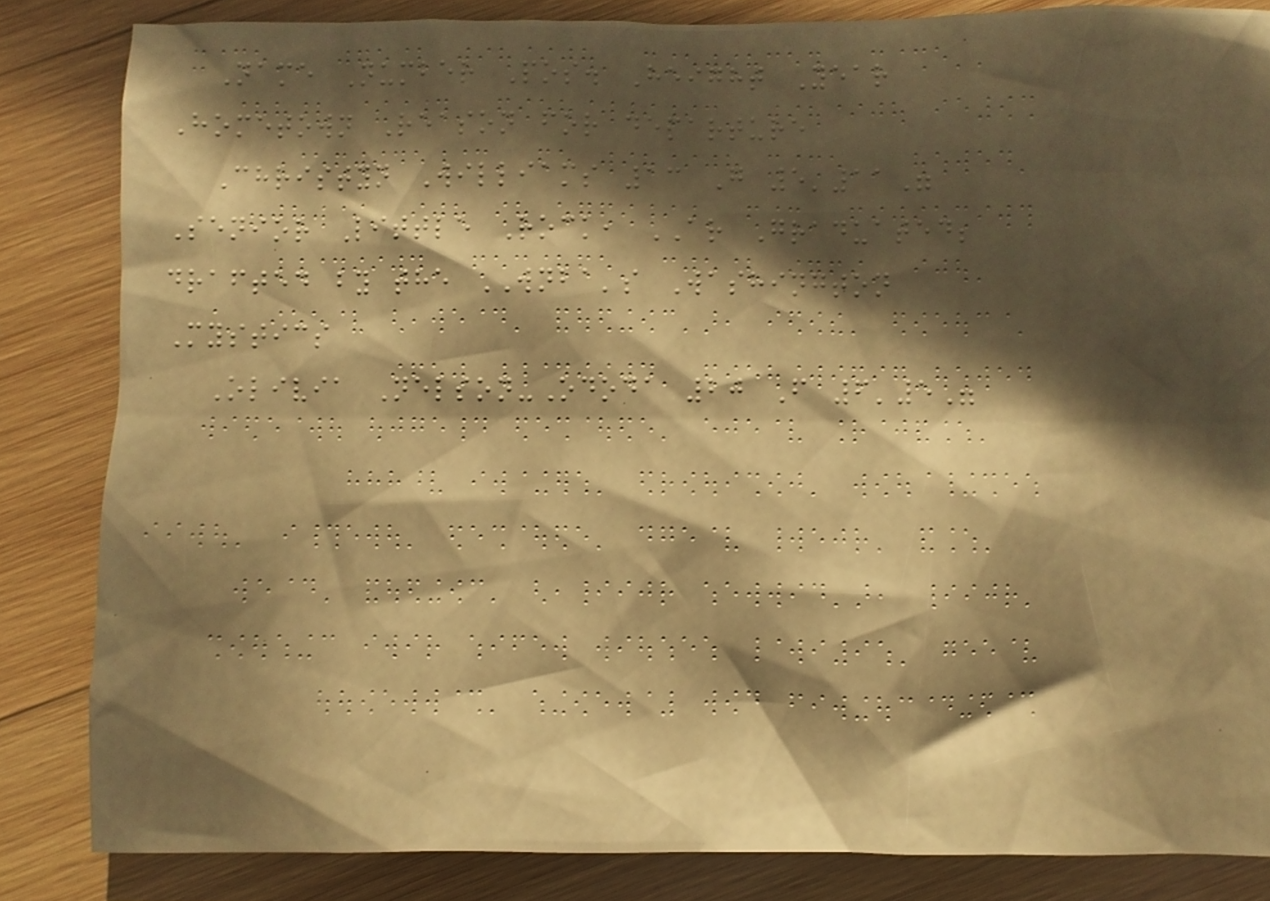Name Number Pos. Height Year
Hometown Reason for departure
Christyn Williams 13 G 5'11"
Senior Little Rock, AR Graduated;
drafted by the WNBA's Washington
Mystics
Olivia Nelson-Ododa 20 F 6'5"
